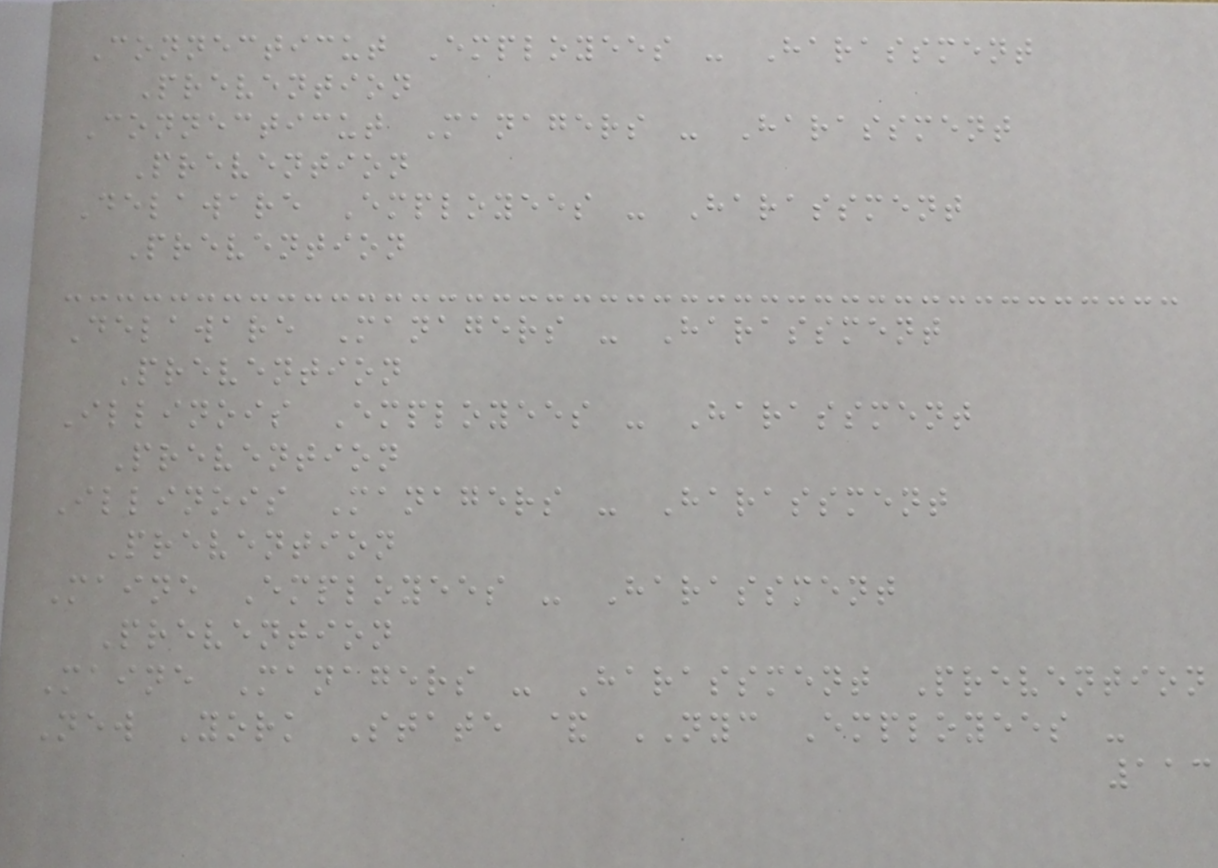Connecticut Employees - Harassment
Prevention
Connecticut Managers - Harassment
Prevention
Delaware Employees - Harassment
Prevention
Delaware Managers - Harassment
Prevention
Illinois Employees - Harassment
Prevention
Illinois Managers - Harassment
Prevention
Maine Employees - Harassment
Prevention
Maine Managers - Harassment Prevention
New York State & NYC Employees -
113
